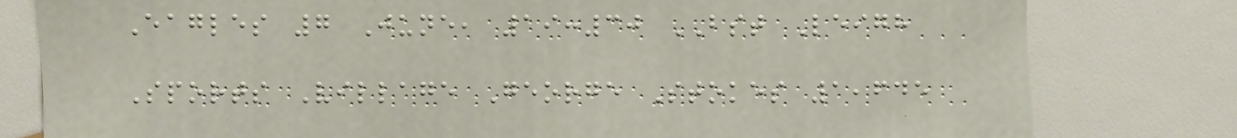Eagles 7 June, 19:30 BST Leigh
Sports Village George Stokes 1,645
